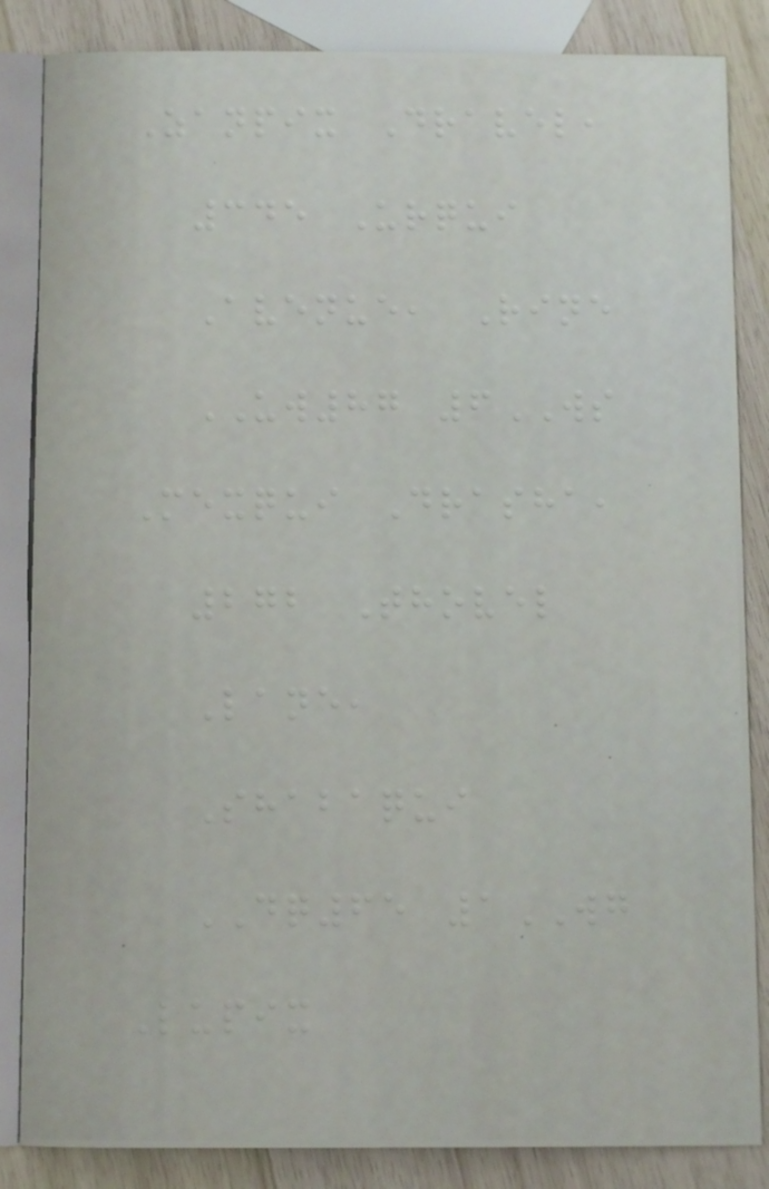Zanpix Dravel,
345 Urqui
Avenue, Rine
UW87 6WS
Mexqui Drasha,
272 Thovel
Lane,
Shabaqui
DQ65 1WG
Lupix
